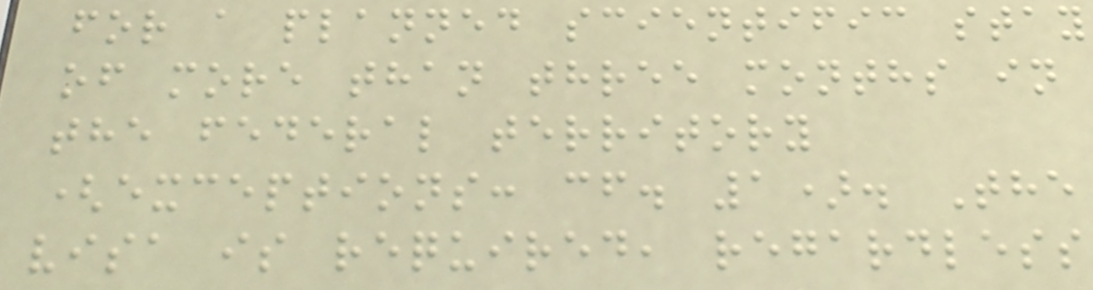for a planned scientific stay
of more than three months in
the federal territory
(exceptions: cf. 1). The
visa is required, regardless
